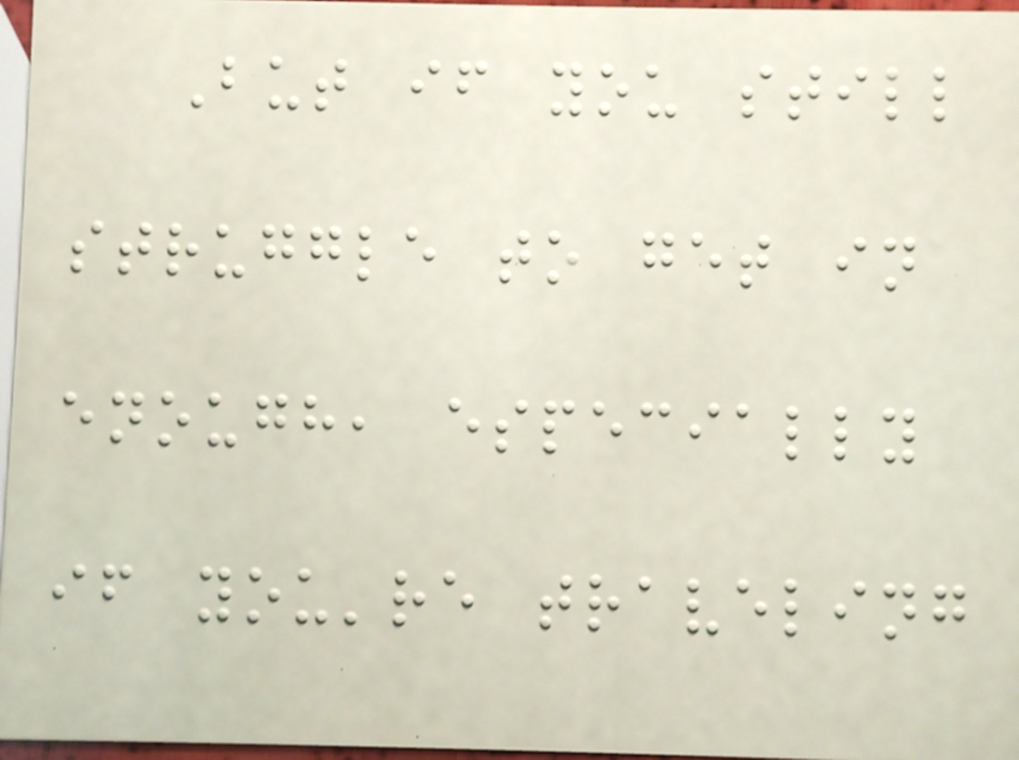But if you still
struggle to get in
enough, especially
if you're traveling
